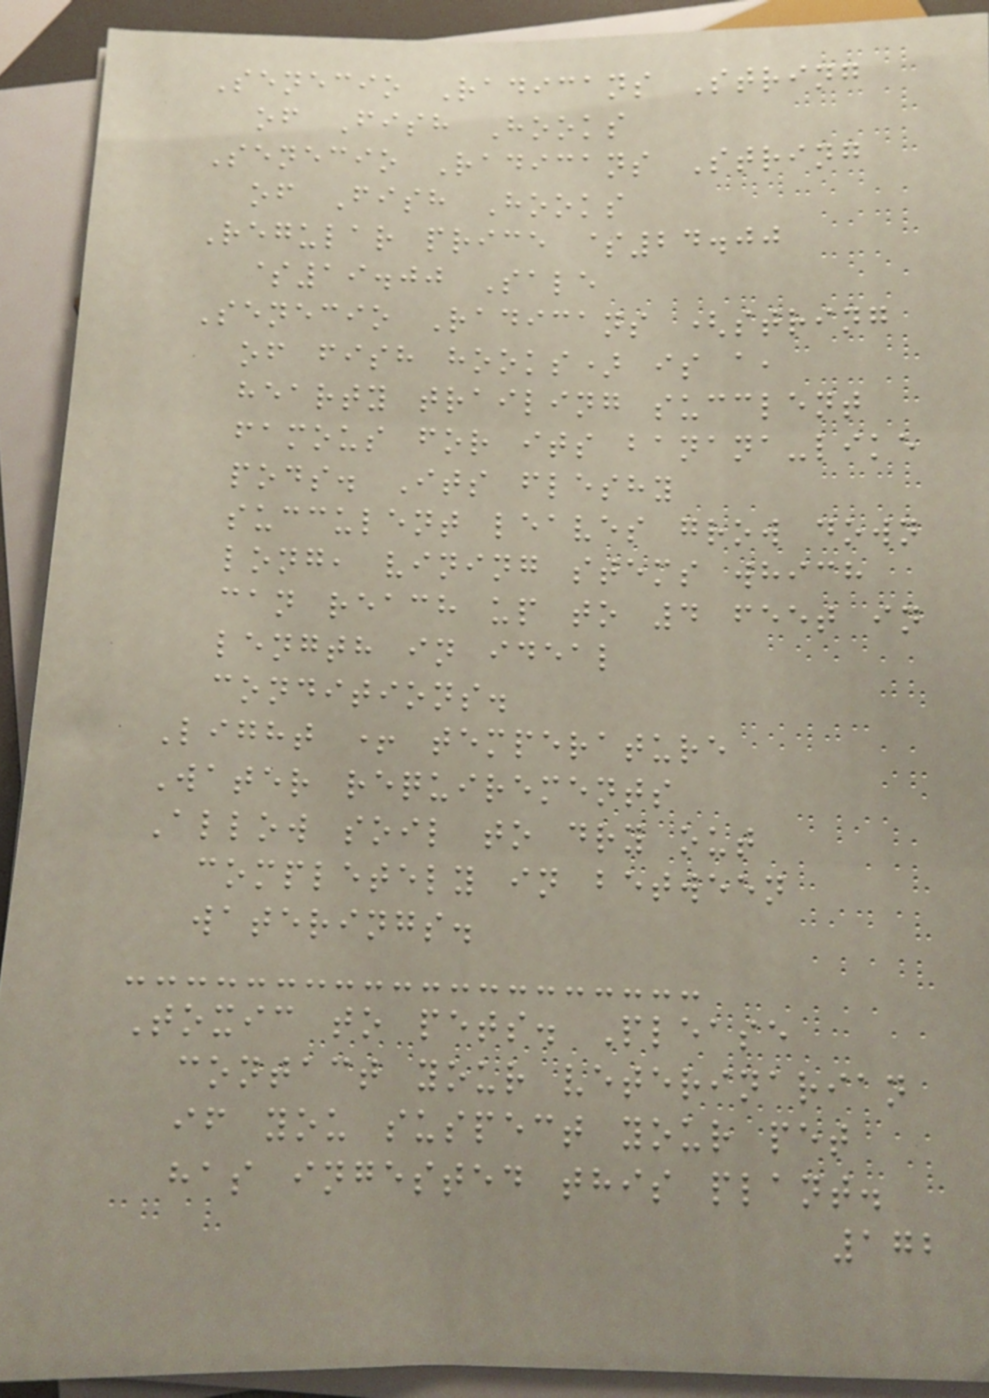Senecio Radicans String
of Fish Hooks
Senecio Radicans String
of Fish Hooks
Regular price $24.00
$19.00 Sale
Senecio Radicans (string
of fish hooks) is a,
hearty trailing succlent
famous for its banana-like
pods. Its fleshy
succulent leaves grow down
long, vining stems which
can reach up to 4 feet in
length in ideal
conditions.
Light + temperature
Water requirements
Allow soil to dry out
completely in between
waterings.
Toxic to pets. Please
contact your veterinarian
if you suspect your pet
has ingested this plant.
172
